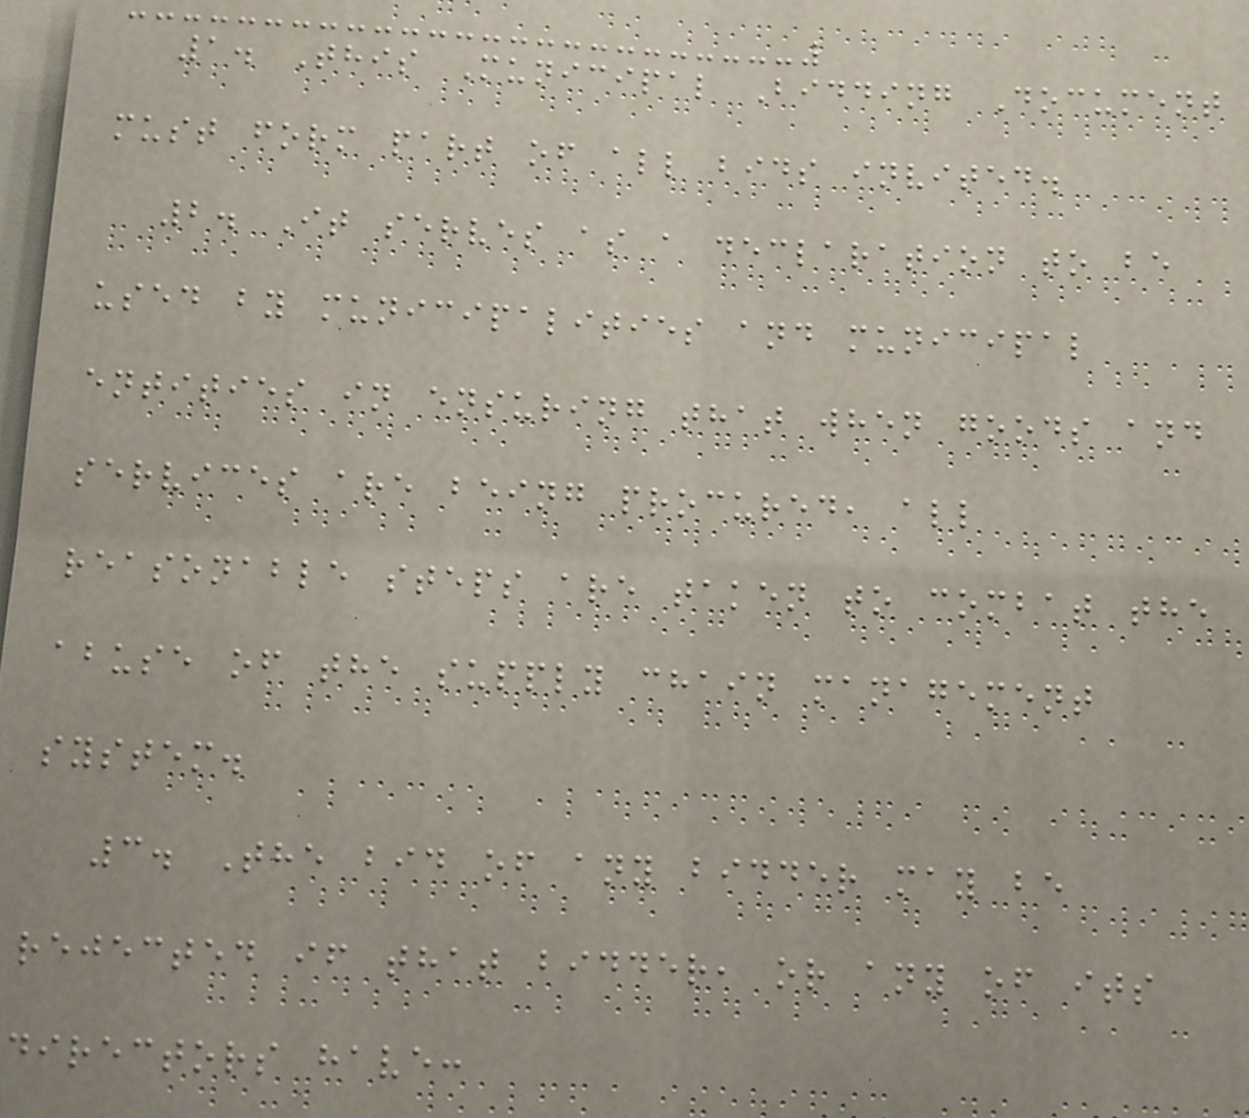1. This Municipal Bidding Document
must form part of all bids invited.
2. It serves as a declaration to be
used by municipalities and municipal
entities in ensuring that when goods and
services are being procured, all
reasonable steps are taken to combat the
abuse of the supply chain management
system.
3. The bid of any bidder may be
rejected if that bidder, or any of its
directors have:
